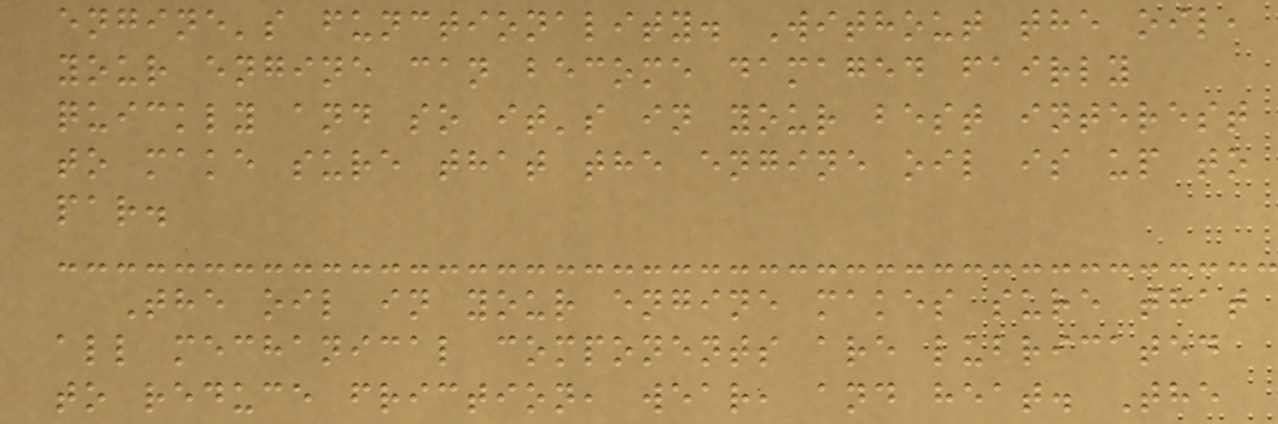engine's functionality. Without the oil,
your engine can become damaged fairly
quickly and so it's in your best interest
to make sure that the engine oil is up to
par.
The oil in your engine makes sure that
all mechanical components are lubricated
to reduce friction, wear, and heat. The
